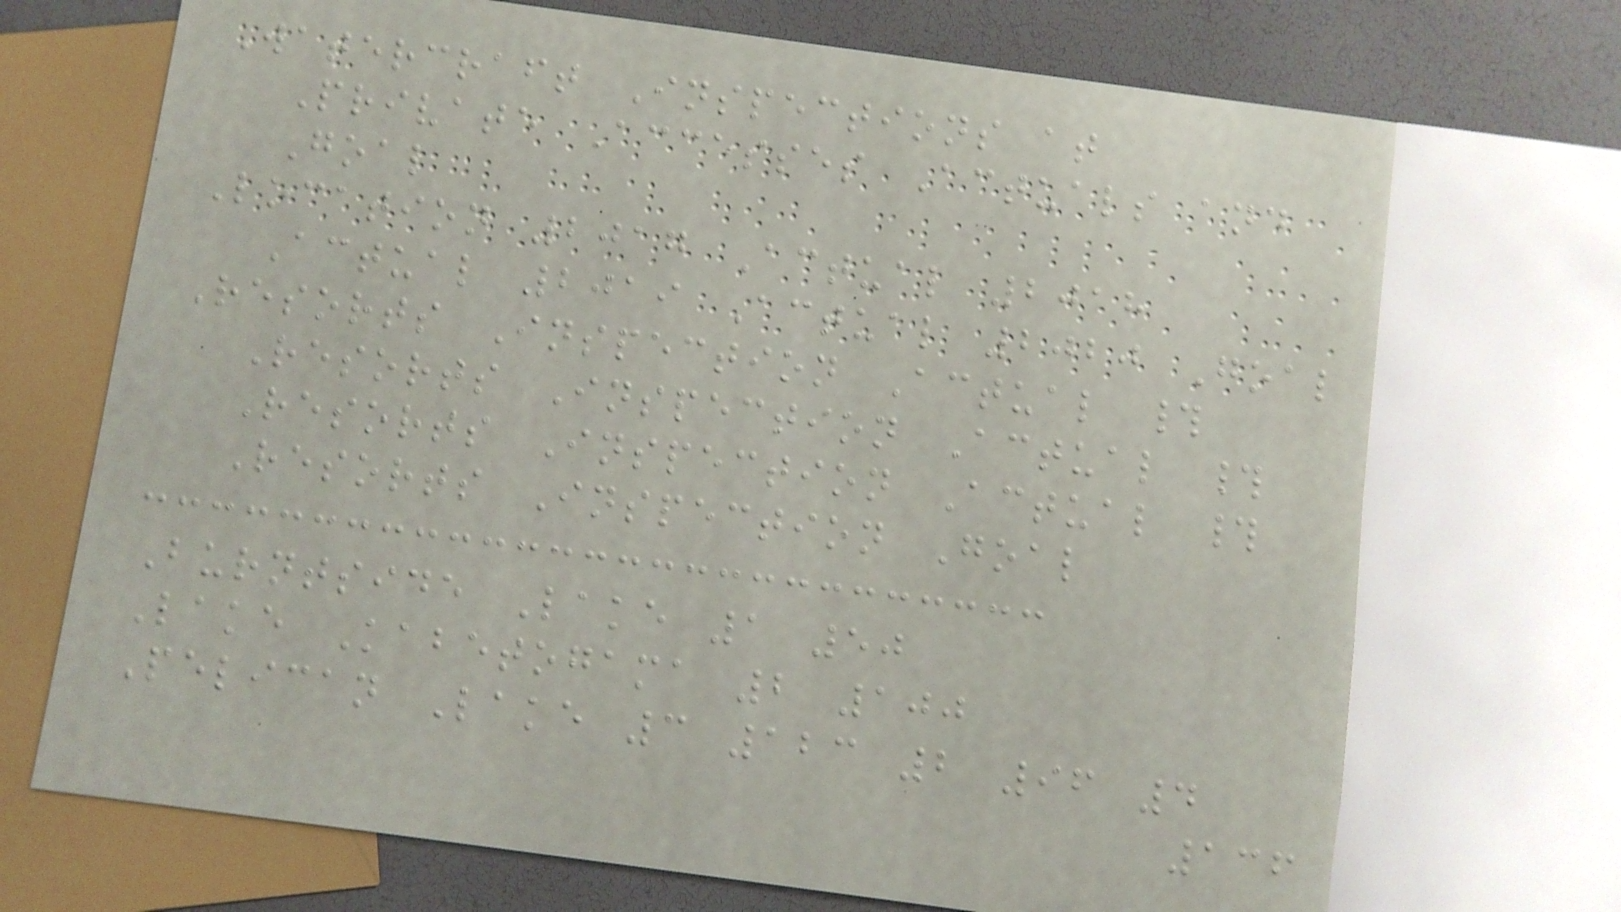Watercraft Inspections at
Private Accesses Actuals and
Goal
Location 2017 Actual 2018
Actual 2019 Actual 2020 Goal
Resorts Inspection Actual #
Resorts Inspection Actual #
Resorts Inspection Actual #
Resorts Inspection Goal
Burntside Lake 1 50
Lake Kabetogama 2 100
Pelican Lake 3 123 2 96 4
136
